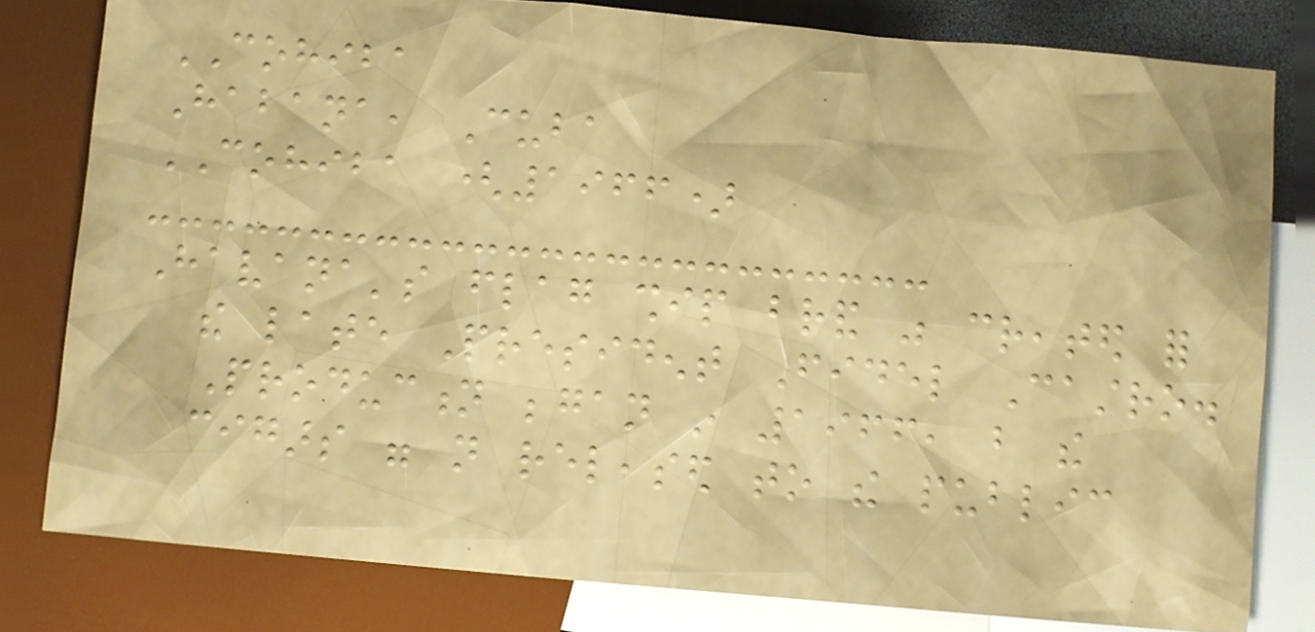COHIBA
Habana, Cuba
COHIBA (1966)
Havana's flag ship brand was created for
the late President Fidel Castro.
Production began in 1966, but the
cigars were not released to the public
